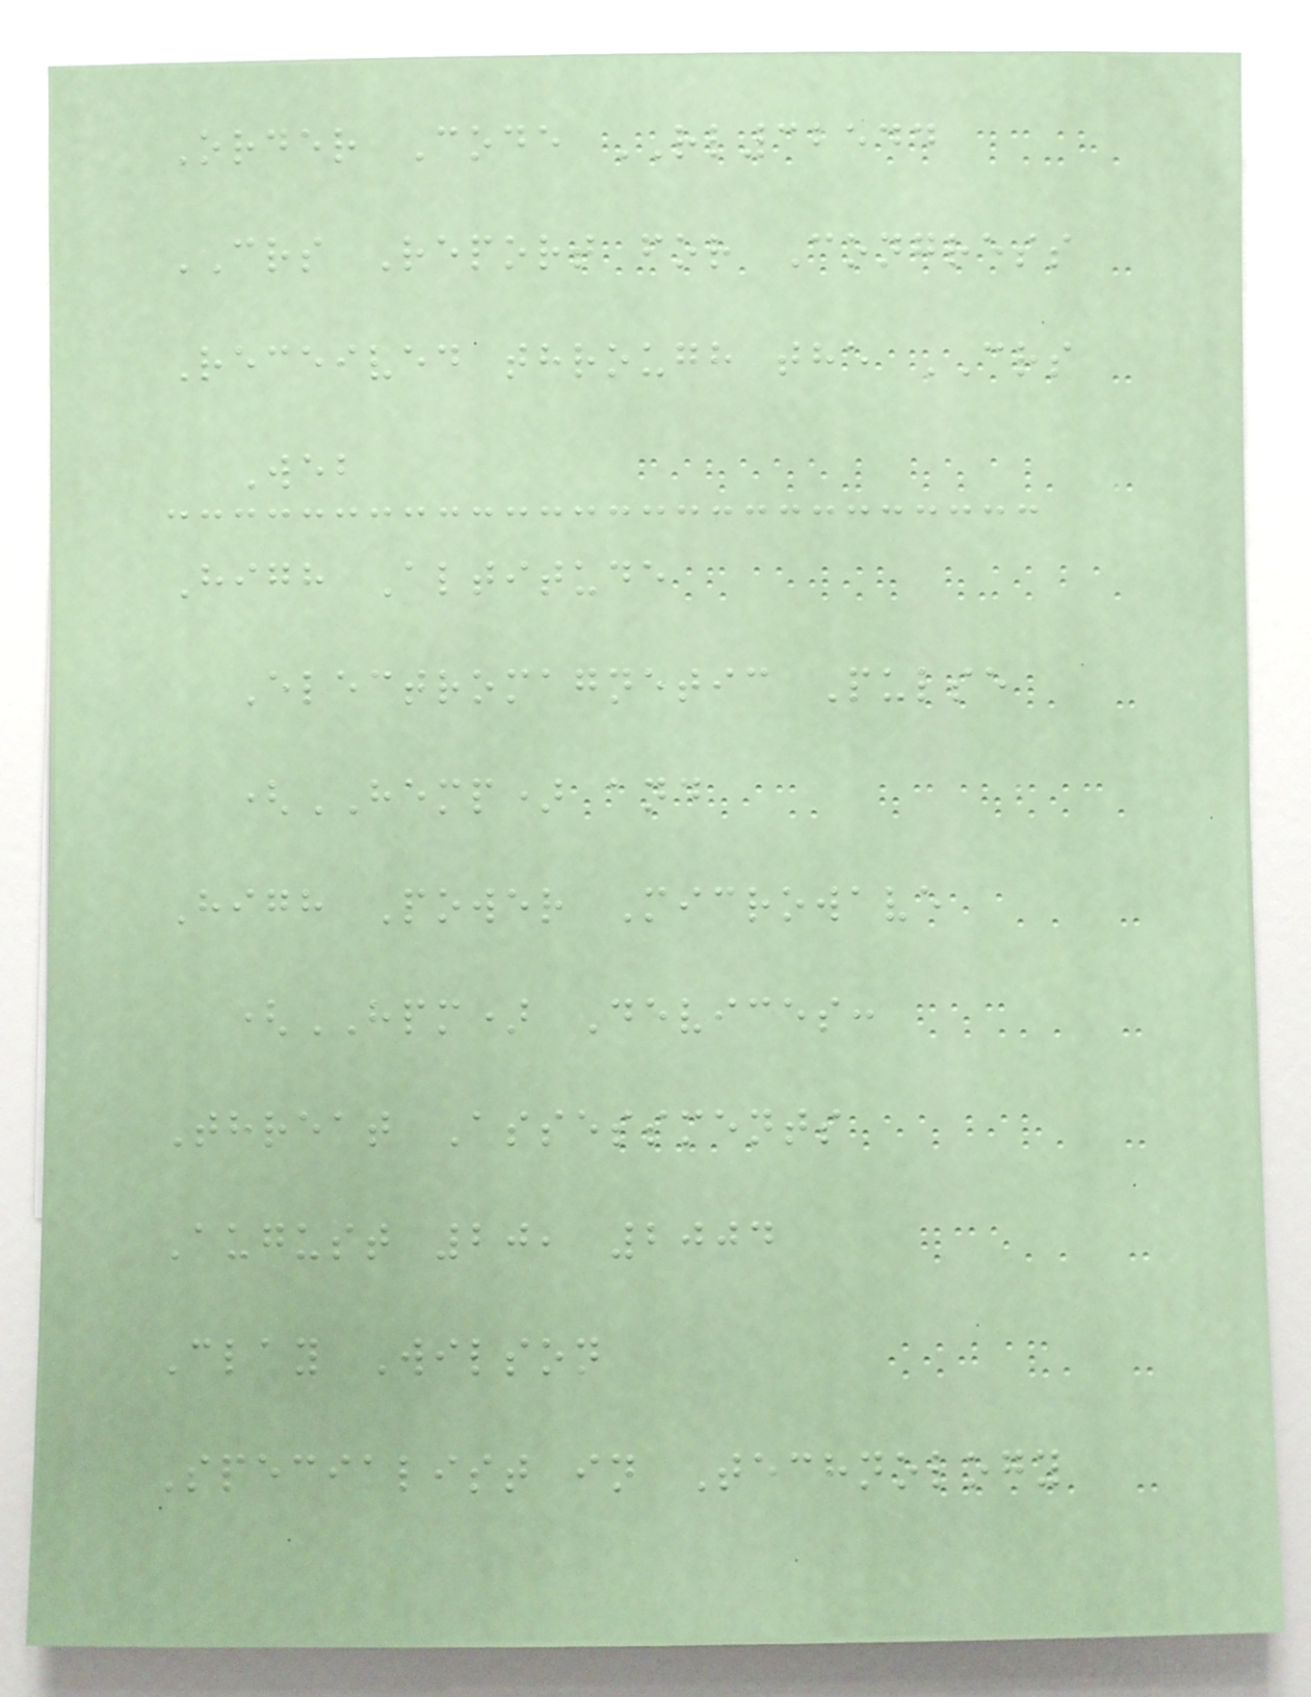Order Code RL32544
CRS Report for Congress
Received through the CRS
Web
High Altitude
Electromagnetic Pulse
(HEMP) and
High Power Microwave
(HPM) Devices:
Threat Assessments
August 20, 2004
Clay Wilson
Specialist in Technology
